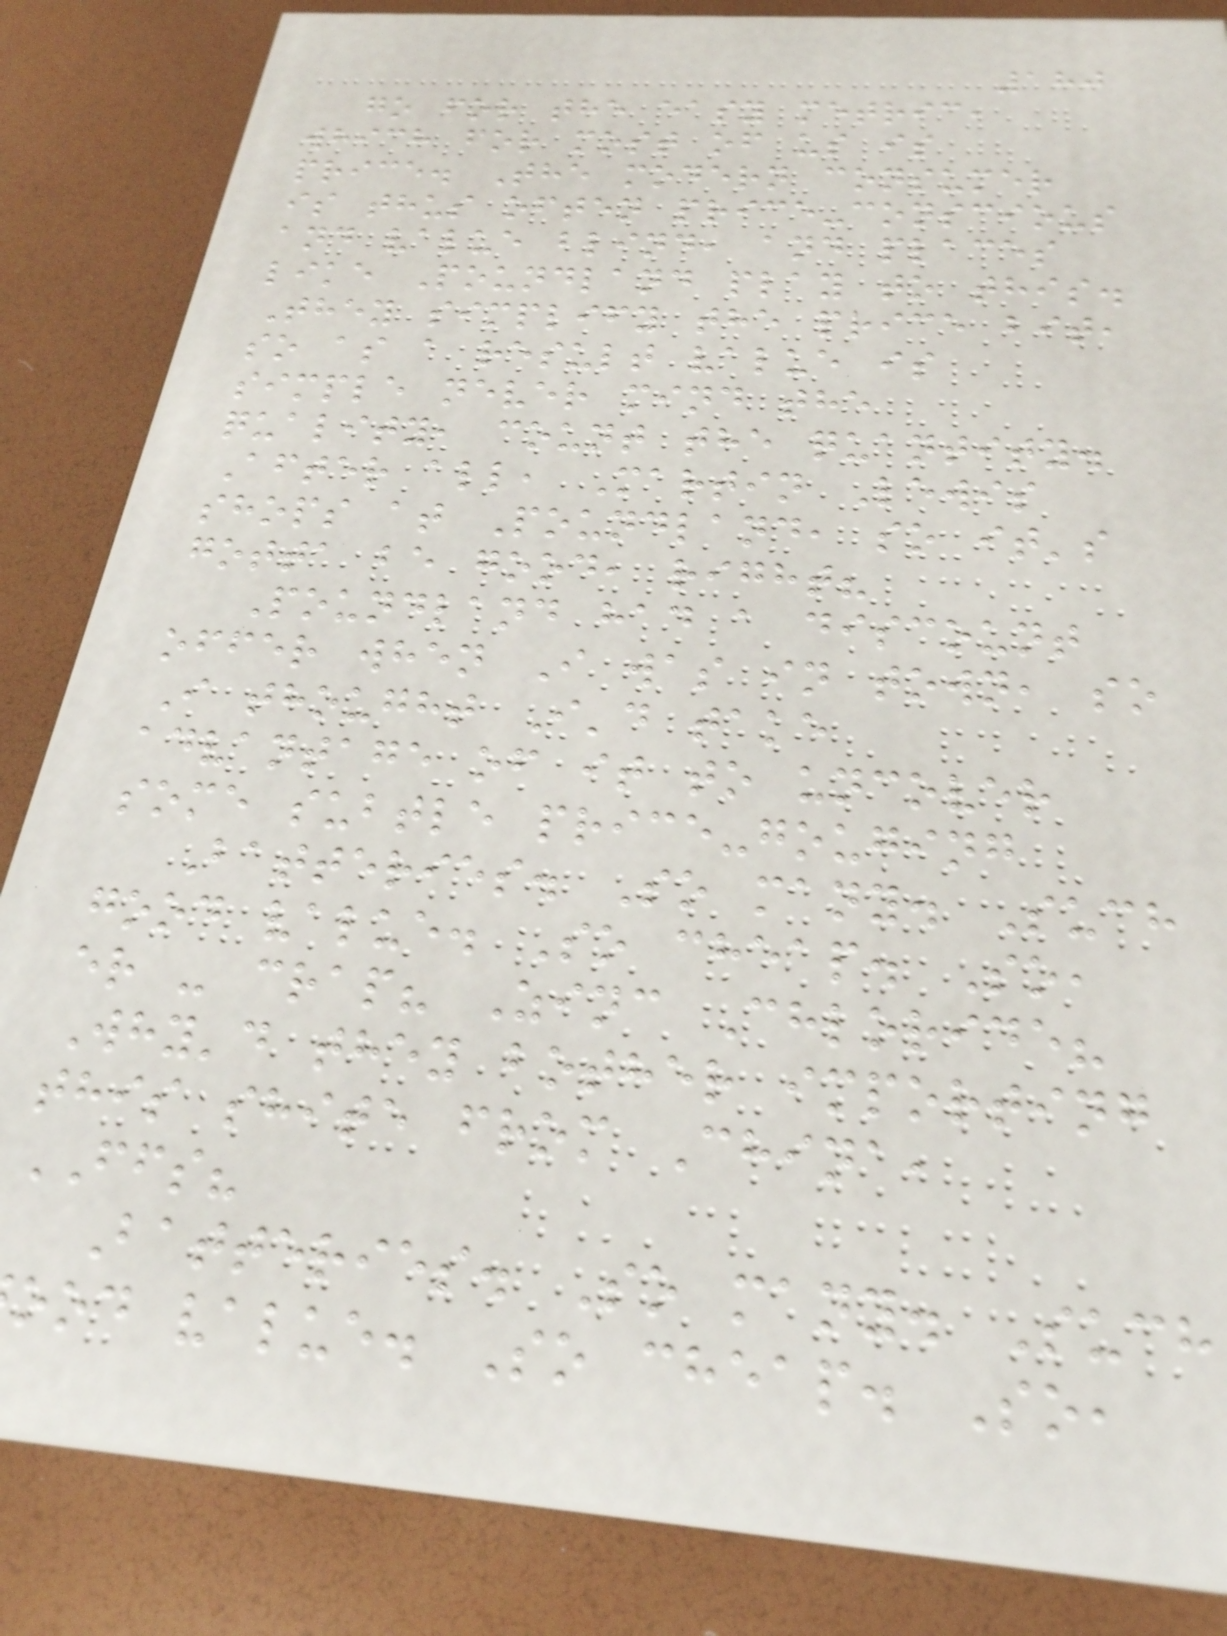180
go for the easy metric,
which for most of us is
price. The modern consumer
is thus often price-conscious
and value blind, and places
like Poundland play to this.
They simplify the price bit,
so as a result value is
simple never mind the
quality, count the quantity.
After all, Martin Lewis
shops at Poundland, so it's
gotta be good, right?
Poundland had a discount
offer when I was in town, so
I thought I'd take
advantage of it to uncover
some subtle price-gouging
Batteries. So many. Such
good value. So cheap. So,
er - crap? Zinc Chloride?
Why'd they bother importing
this shite from China,
FFS?
Batteries. So many. Such
ood value. So cheap. So,
